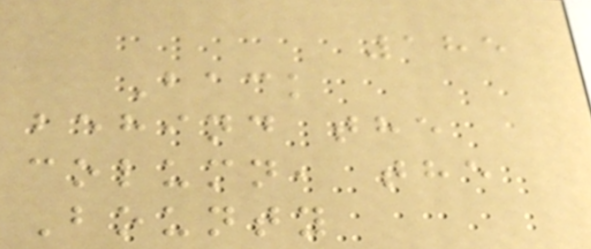185
Back
behind the
column, the
Bounty
